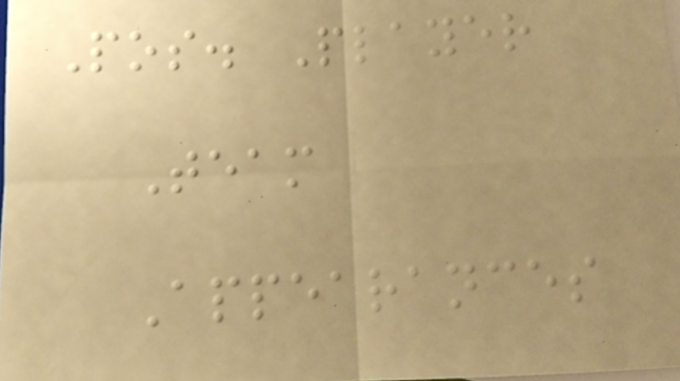Pos. Player
Team
Appearances
